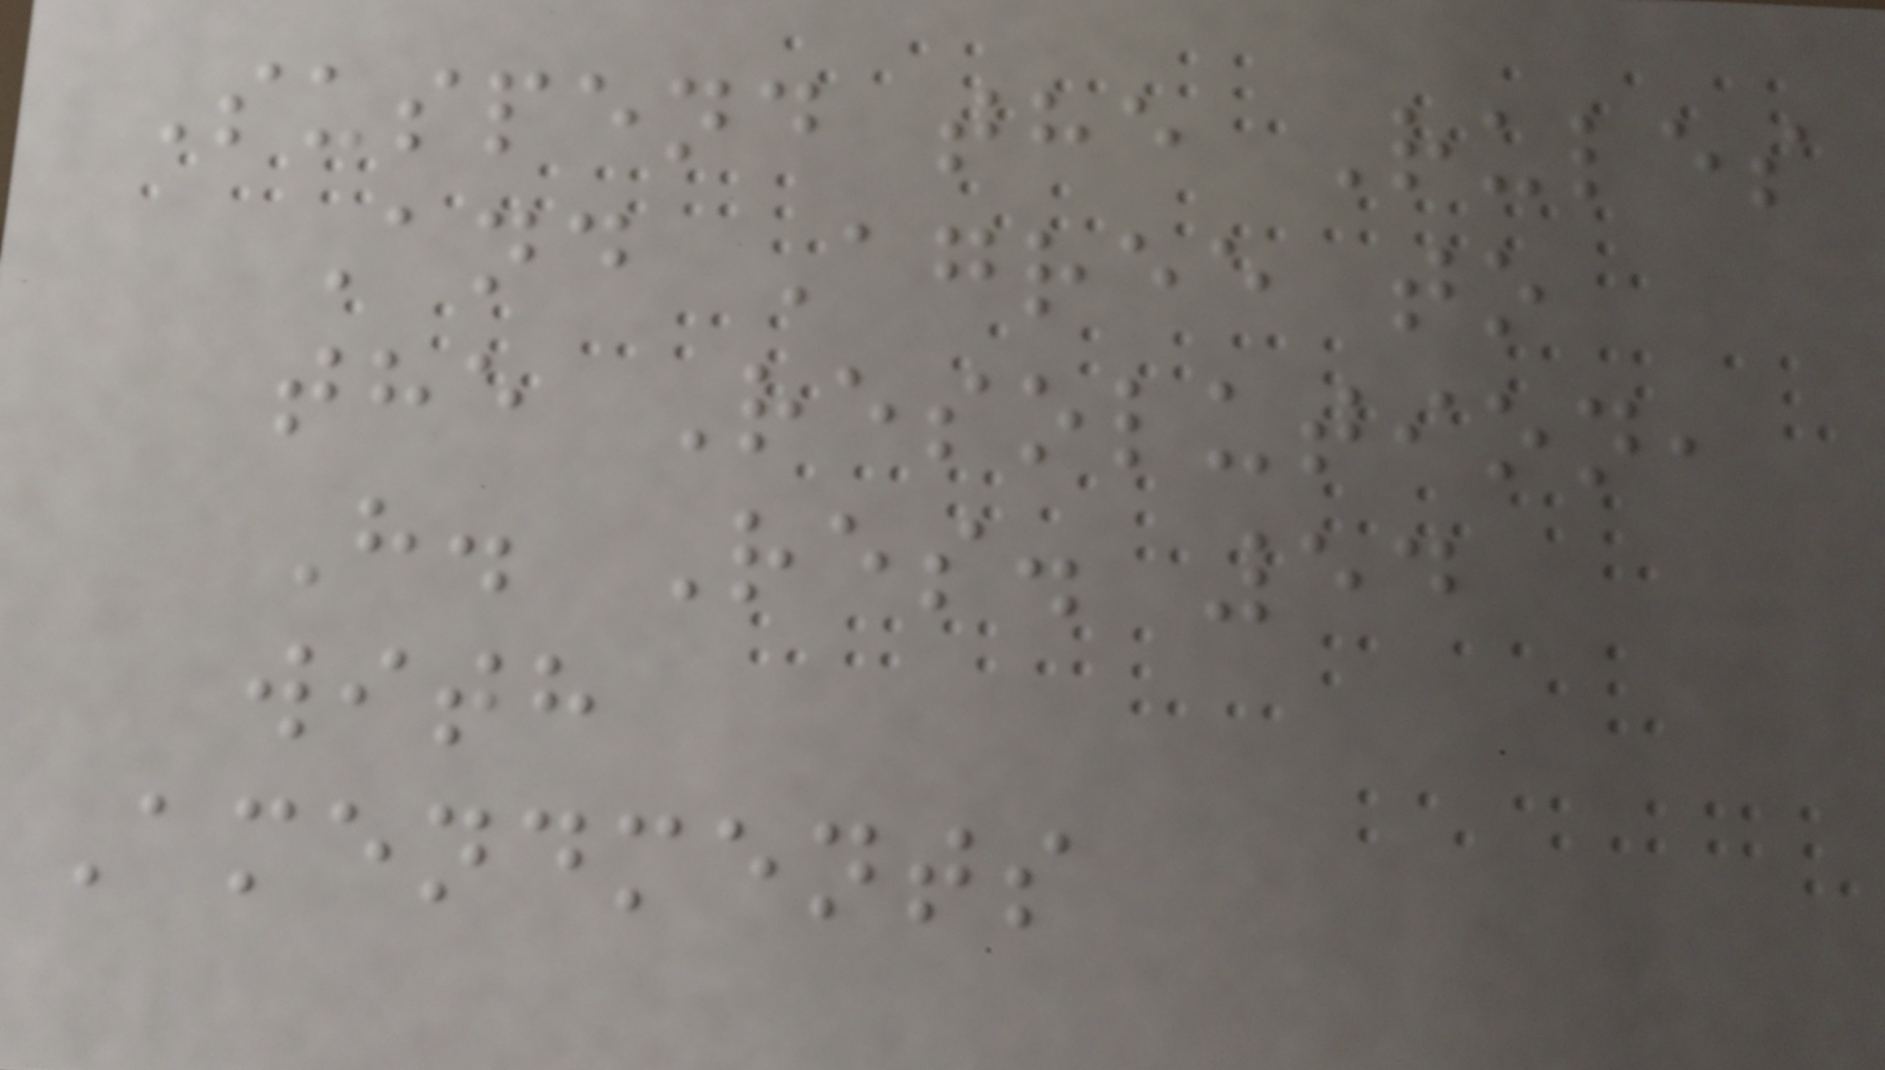Suspend the Rules
And Agree to
the Resolution,
H. Res. 54
with
Amendments
